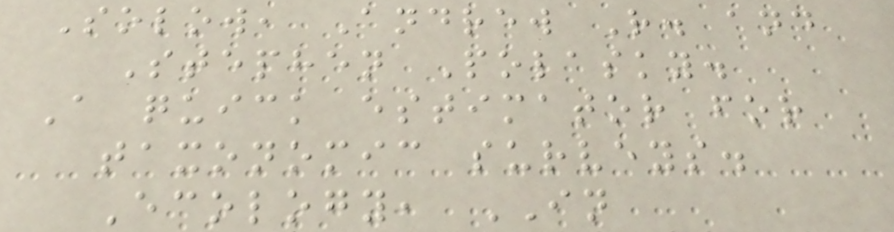Solow, Andrew R. and
Stephen Polasky.
A quick estimator for
taxonomic surveys.
Ecology, IN
